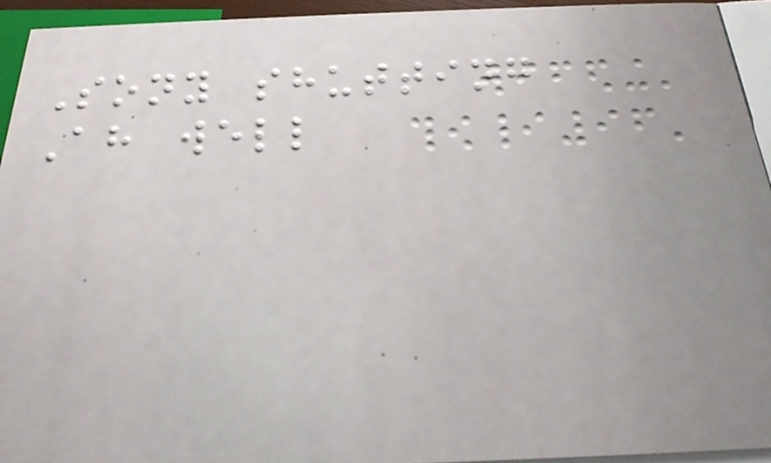Sony shutting
Ah well
